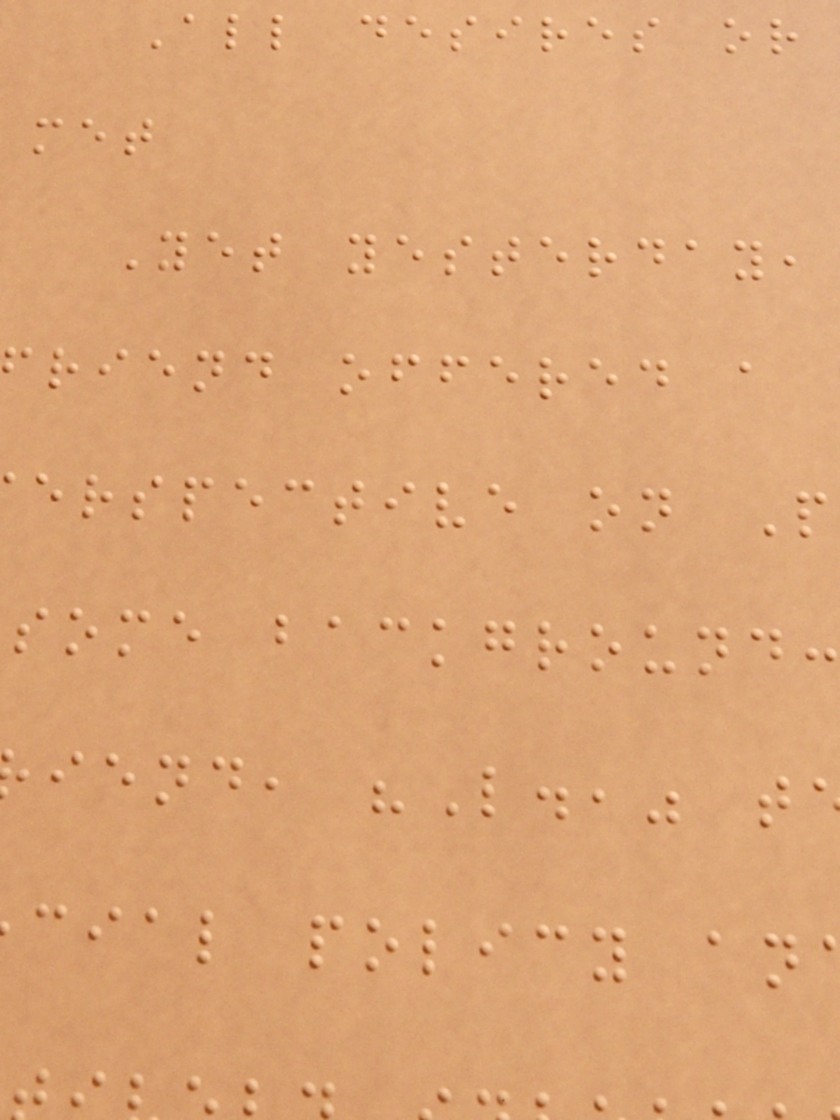All desires or
met
Yet yesterday,
riend offered a
erspective on P
some background:
iend, "L.," t
cial policy an
